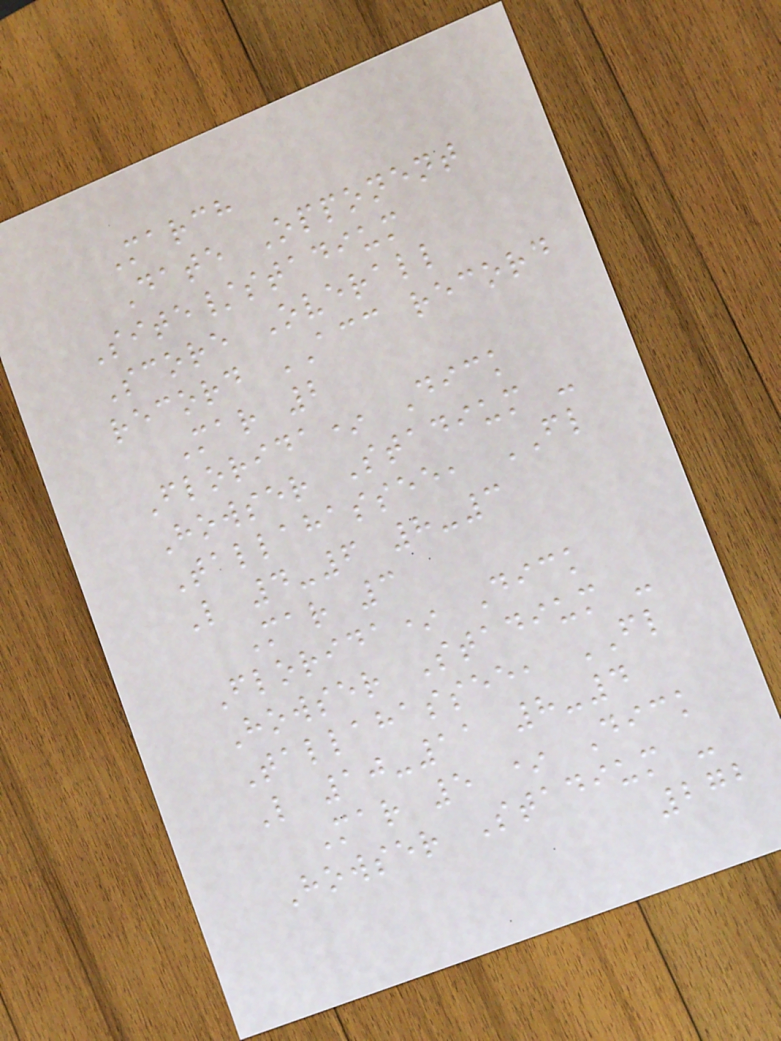March
Date Opponent
Site/stadium
Score Overall
record ACC record
Mar 2
Florida* Dick
Howser Stadium -
Tallahassee, FL
L 4-6 8-3
Mar 3
Florida* Dick
Howser Stadium -
Tallahassee, FL
L 10-11 8-4
Mar 5 * Dick
Howser Stadium -
272
